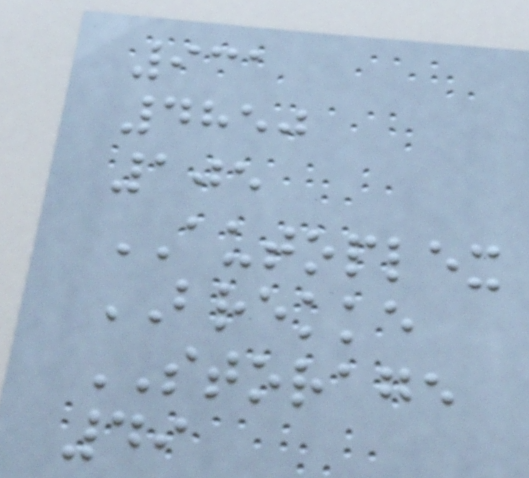931
4850
105
AUTOPLEX
BREKKE
STORAGE
49
